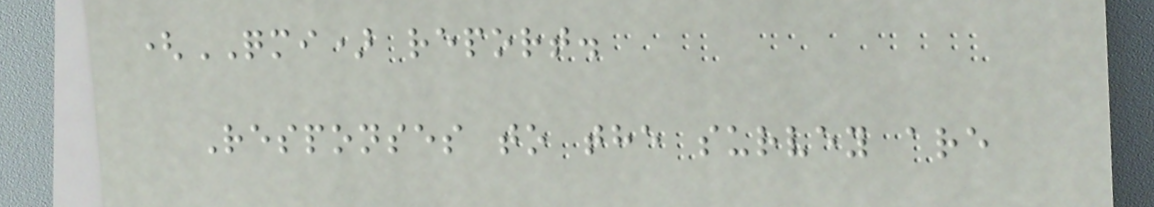(QMI) report.
Responses to the survey are
